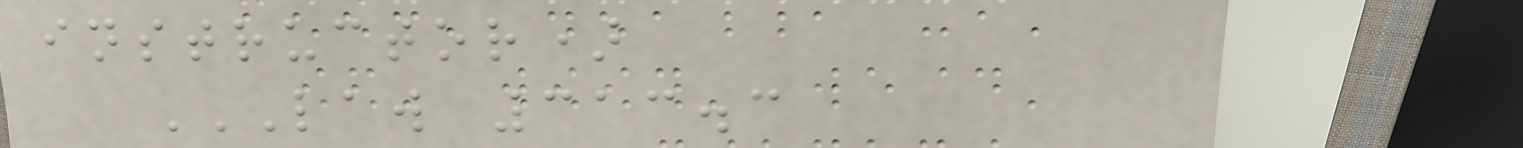instructor)
LAW 313.3
